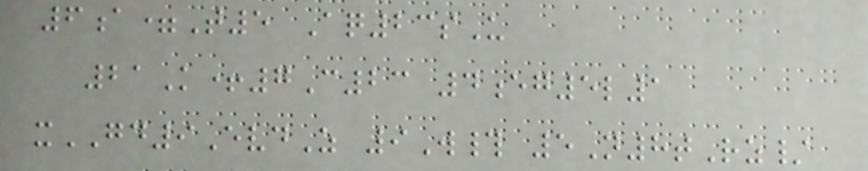6a=T5 Aq23sU
21K+7C23 4eg5l1
xGD9EvdZ 9W# 5N8tRz/
